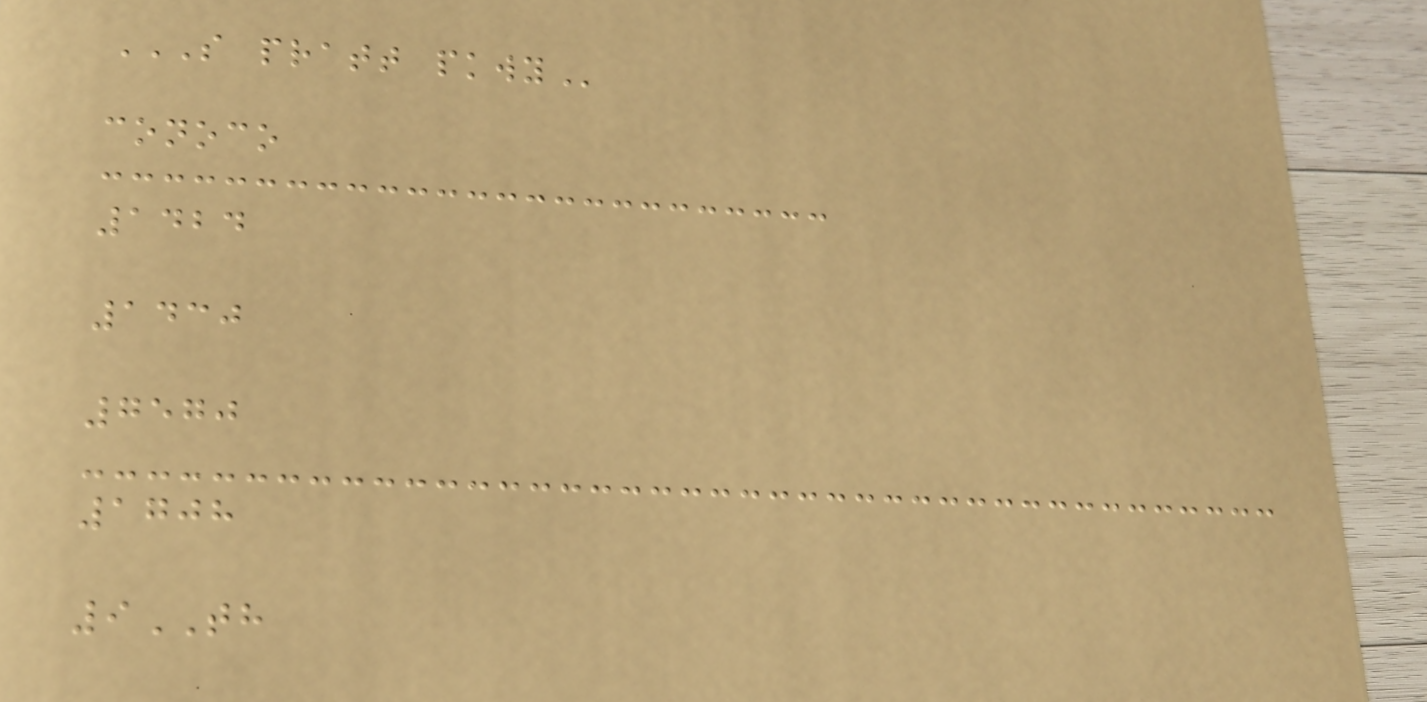S PRATT PKWY
conoco
1424
1430
7570
1708
9TH
